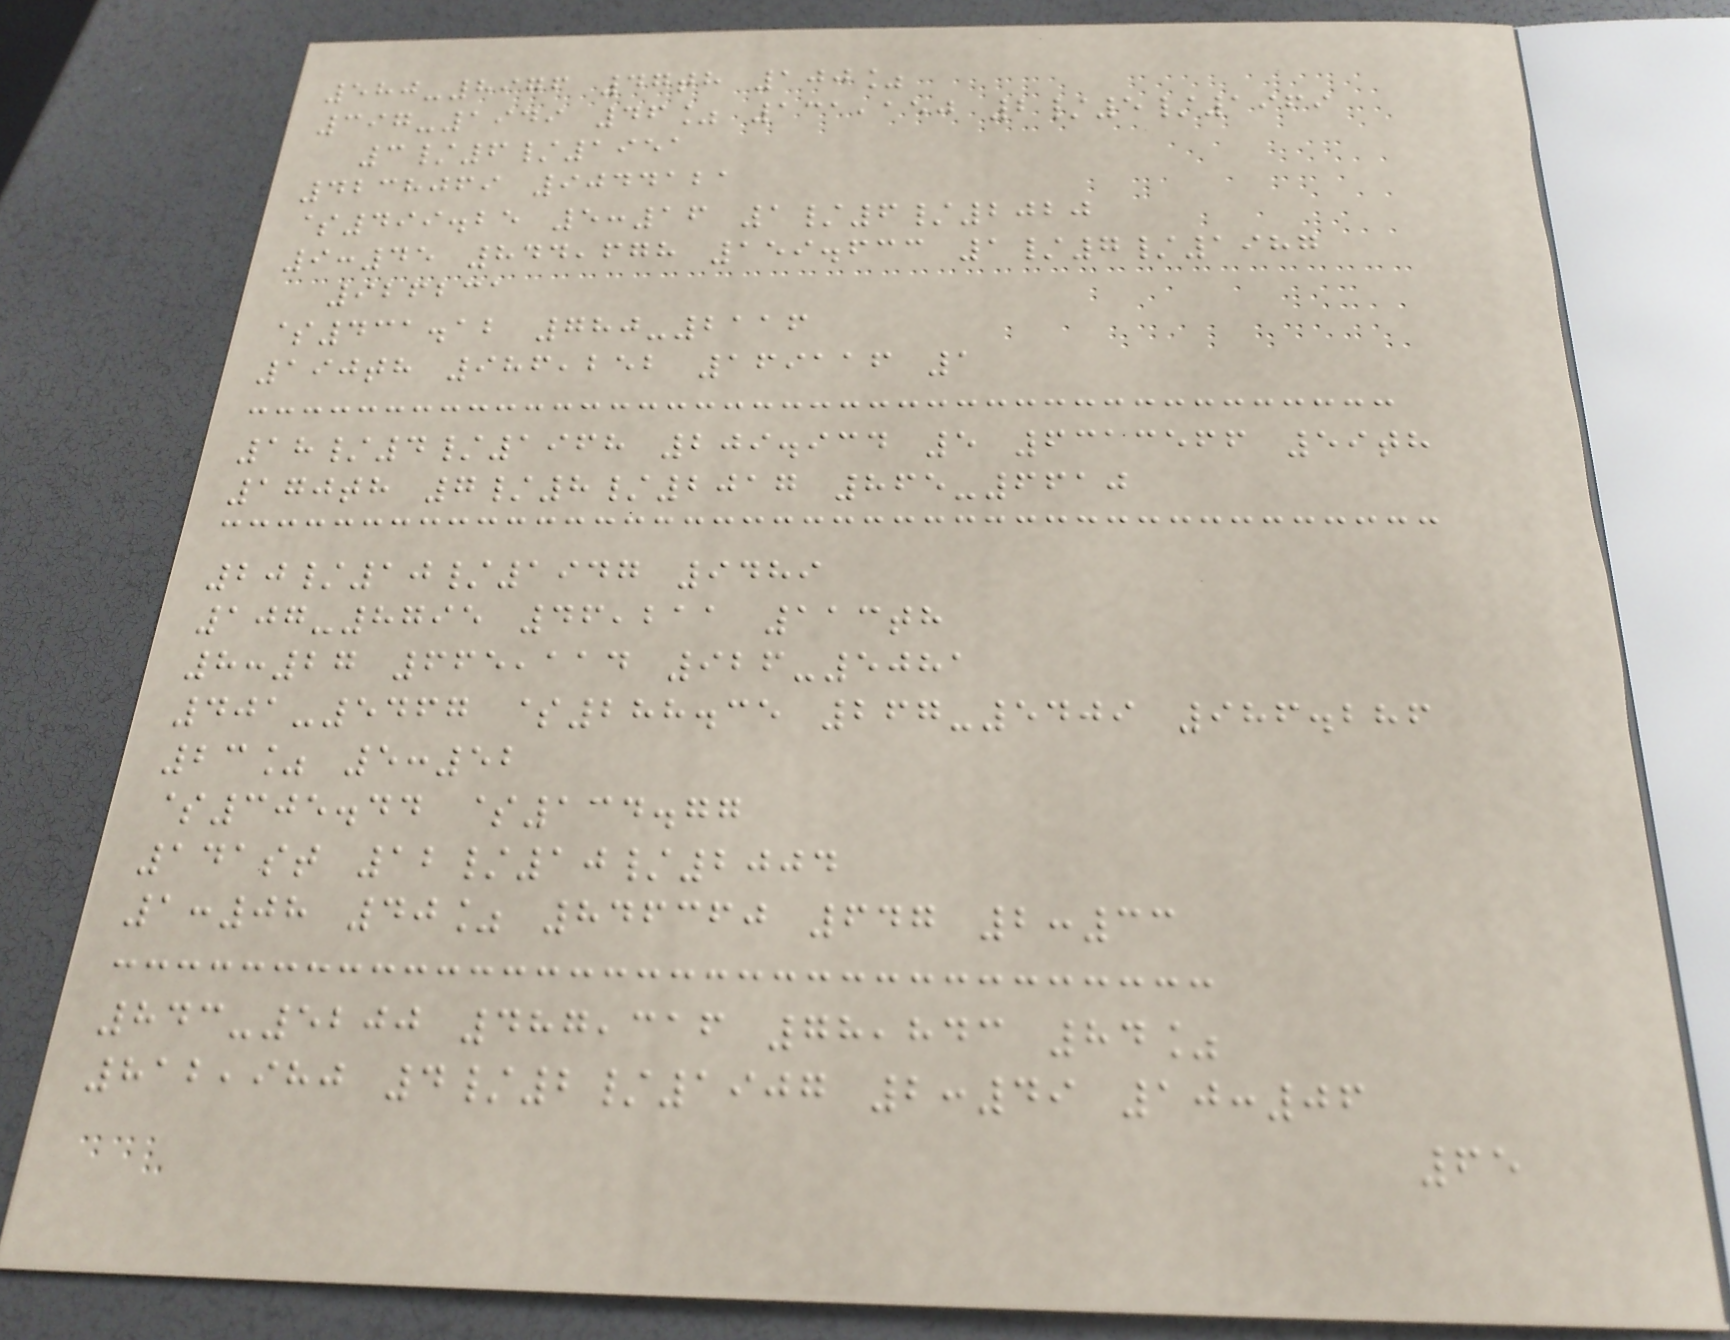580-8976 47th 100%
397-1949 46% 131,150 2/5/1969
3/6/1951
4238069 9044121
$499.25 5:16 1/6/2020
9:45 844,678 159.633 1/7/1987
926231
$431.12 780-2116
190th 986,252 169116 1
18/4/1968 209.934 5 6313566 59th
170th 7/8/2017 865-6610
20/10/1947 9489
107-8795 46,211 113th
8:27 665,114 926-5081
401-5467 $288.35 267-5409 986.286
23% 5:52
$305.44 $134.77
141st 12/10/2004
1:08 40% 846360 647 2:33
843-5200 487,316 78,843 84%
812,980 4/2/1907 2:49 10:06
65
